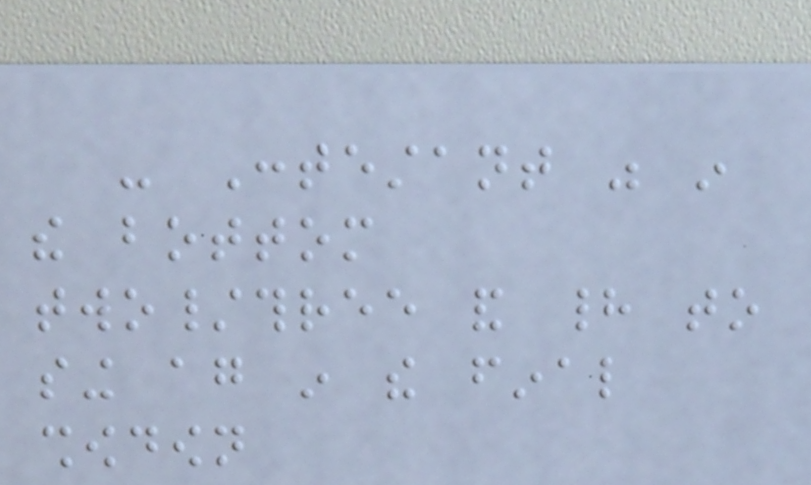- Contestant was in
the bottom
two/three and had to
sing again in the final
showdown
